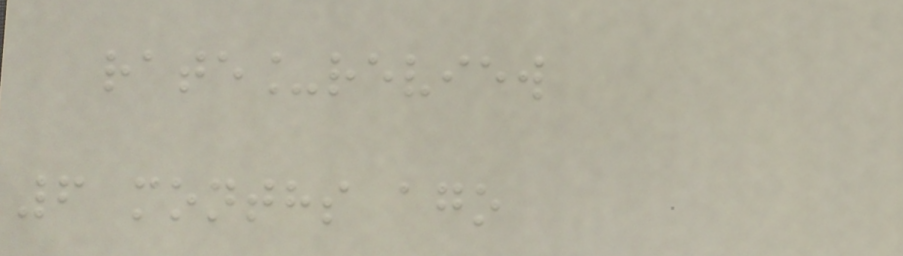rate_review
6 months ago
